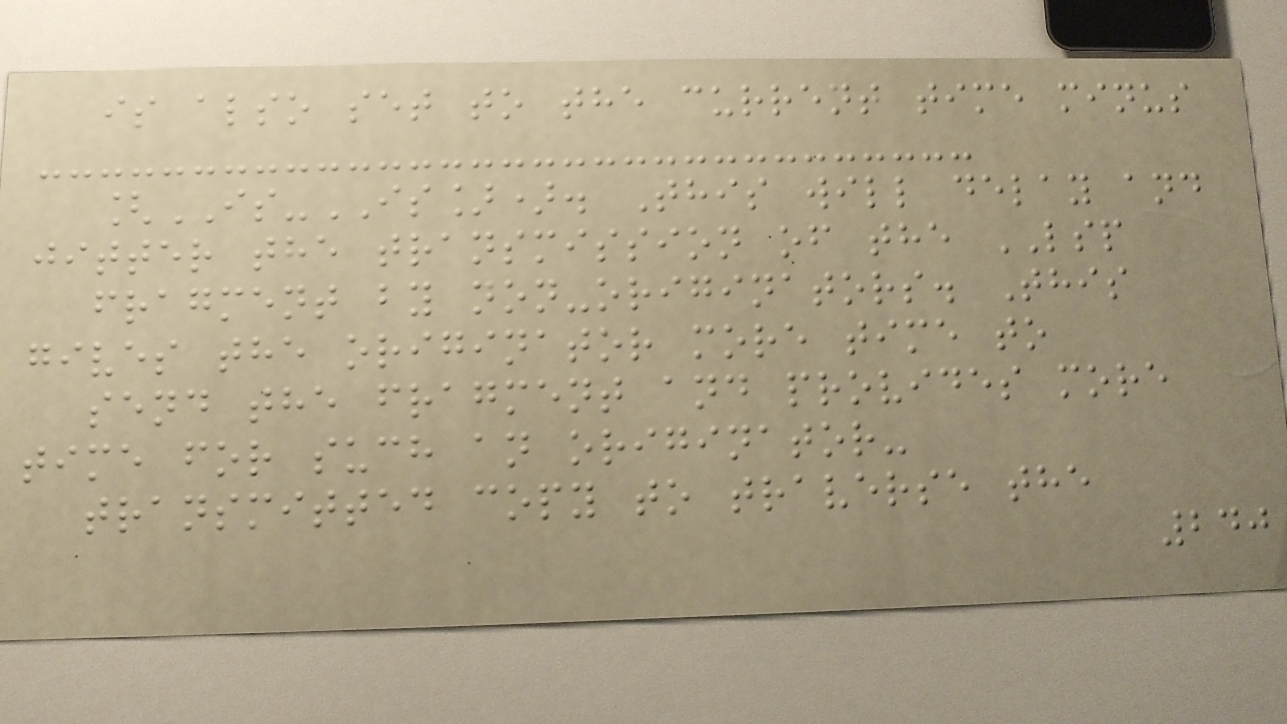is also set to the current time minus
[IS-IS]). This will delay and
jitter the transmission of the LSP
fragment by non-originators. This
gives the originator more time to
send the fragment and provides more
time for such an originator-
transmitted copy to traverse the
240
